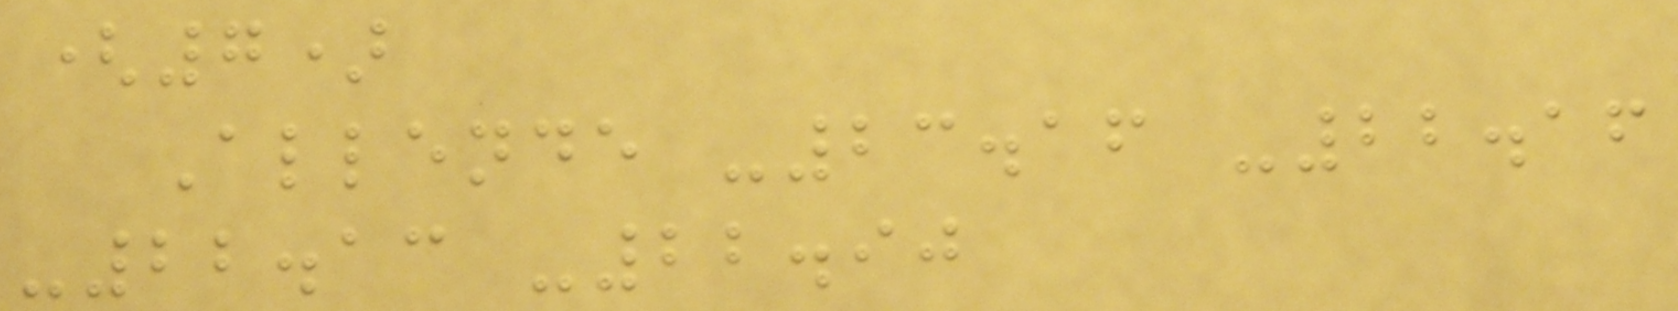(7)
Allende -23.16 -22.16
-22.13 -22.90
